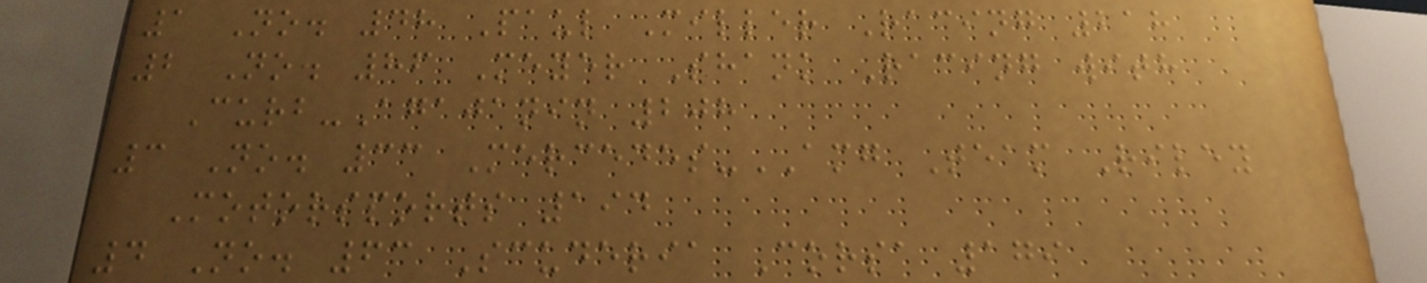1 No. 48 Paul Miller Racing 218
2 No. 86 Meyer Shank Racing with
Curb-Agajanin 208
3 No. 33 Mercedes-AMG Team Riley
Motorsports 194
4 No. 63 Scuderia Corsa 179
